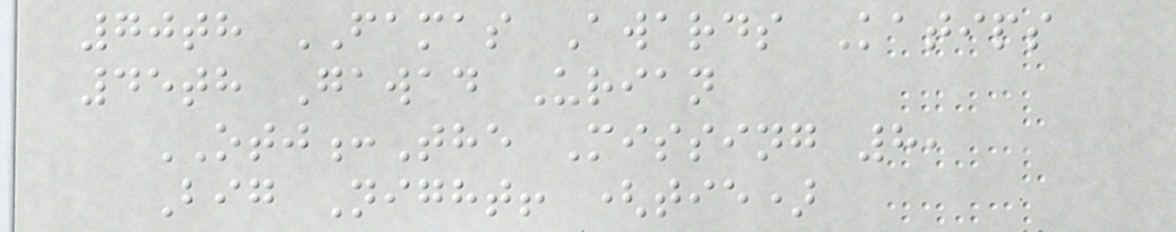70th FAMAS Awards Katips
45th Gawad Urian
OTJ:The Missing 8,
Big Night! (tie)
